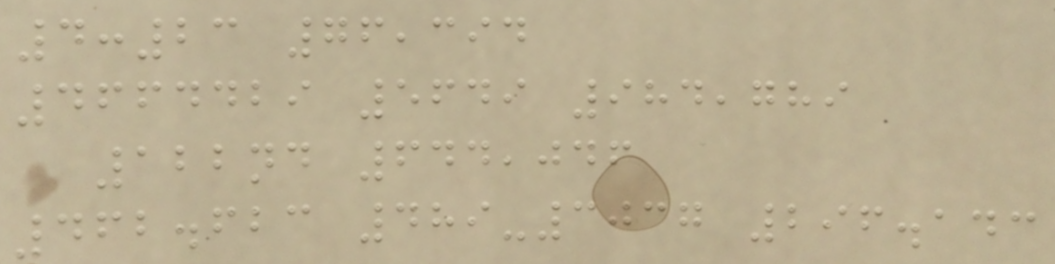4:23 76,394
4664429 5649 984,789
122nd 644,046
462.623 489-3037 296.143
